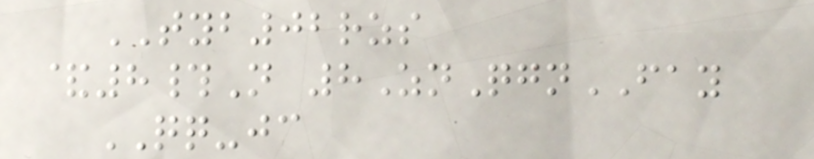TYB02rzs
&8#N 8ZnQgnFAY
QQ-jc
